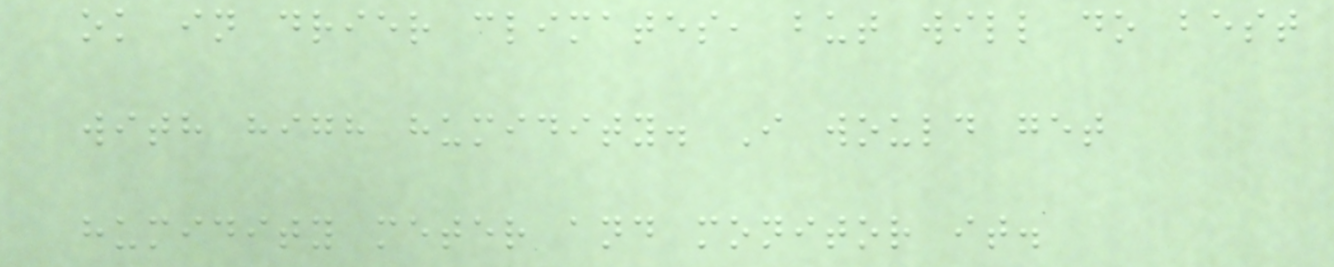ok in drier climates, but will do best
with high humidity. I would get
humidity meter and monitor it.
